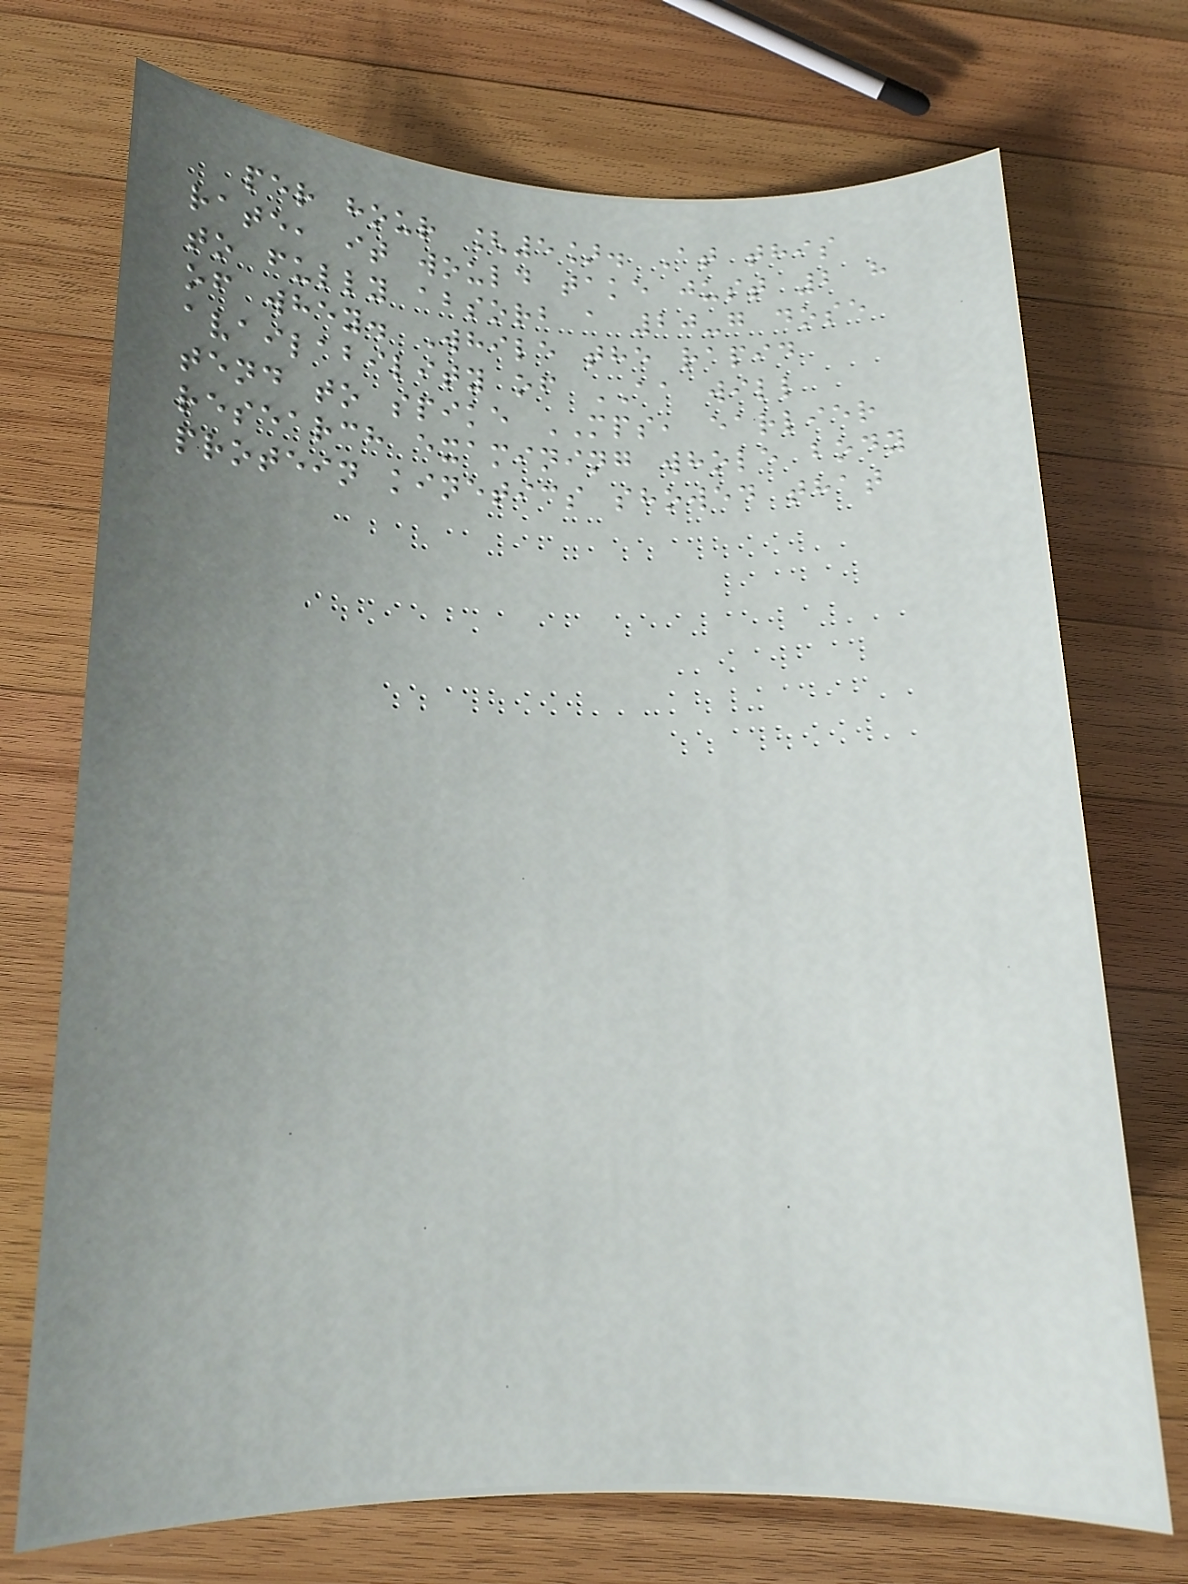per hour [5]. At this
rate, it would take just 2 h
to fully absorb a 20-g dose
of whey. While the rapid
availability of AA will
tend to spike MPS, earlier
research examining whole body
protein kinetics showed that
